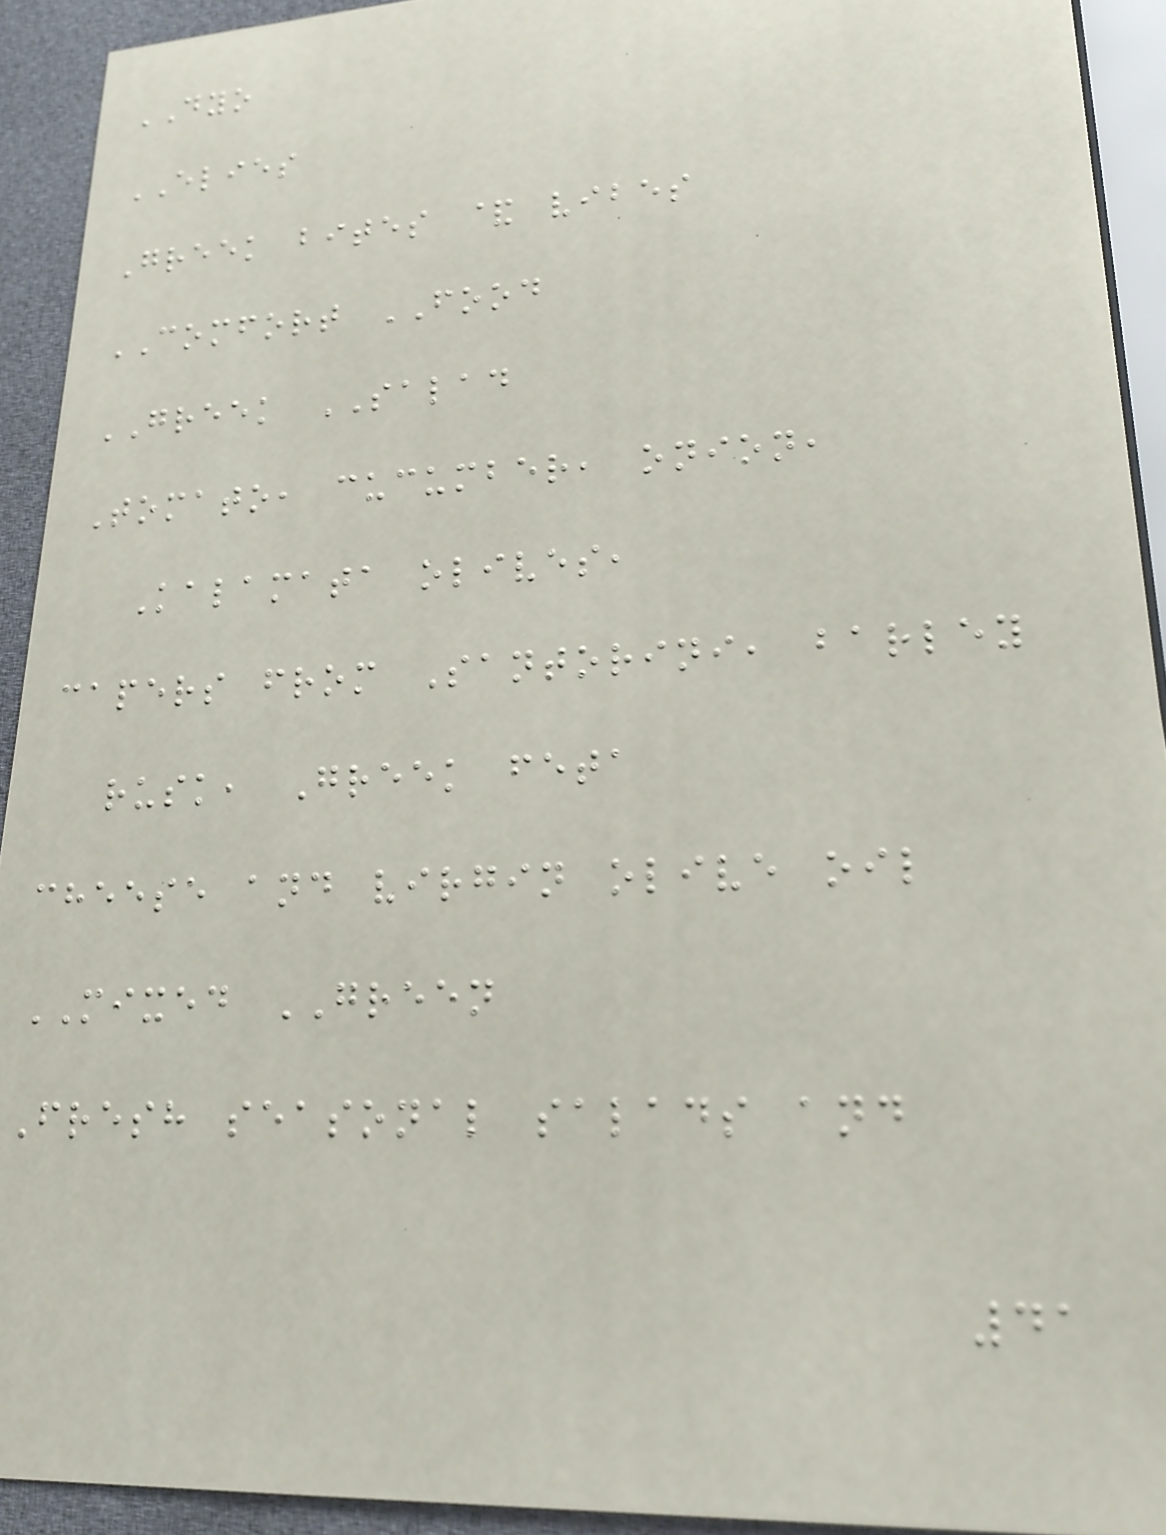DYO
ELIES
Greek bites & vibes
COMFORT FOOD
GREEK SALAD
Tomato, cucumber, onion,
Kalamata olives,
capers from Santorini, barley
rusk, Greek feta
cheese and virgin olive oil
MIXED GREEN
Fresh seasonal salads and
41
